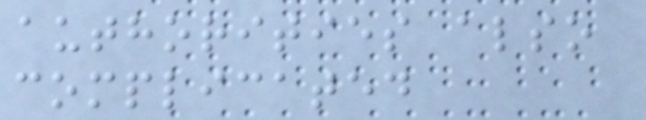authorities also
complicated
